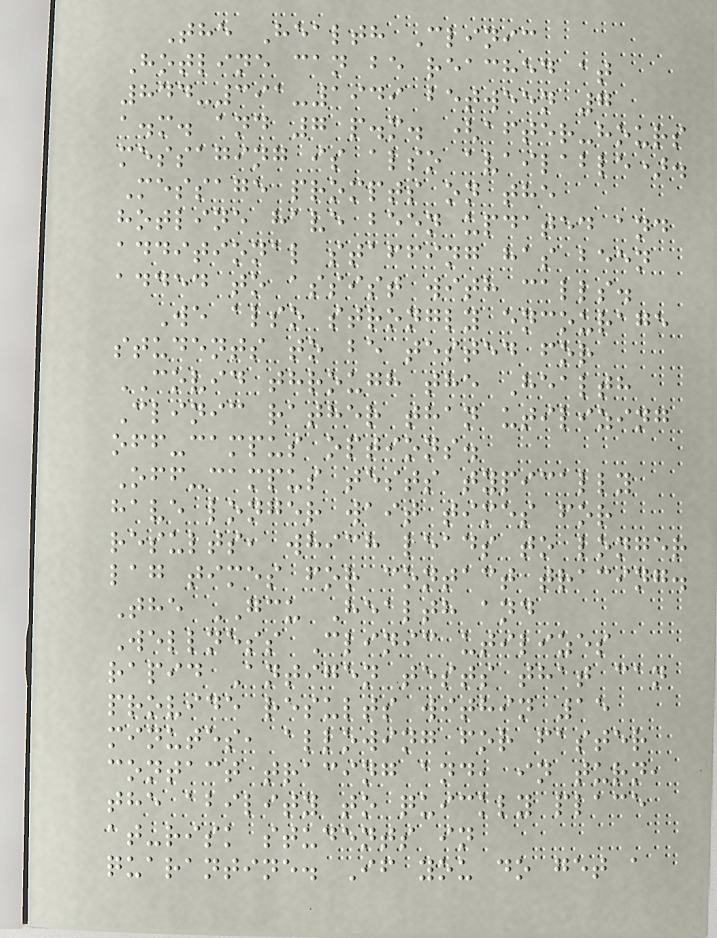The Health Clinic
Hotline can be reached at
844-391-1949 between 7
a.m. and 7 p.m. (after-hours
messaging is also available).
Message prompts on the
hotline have been updated and
additional staffing has been
added to assist with calls.
We also strongly encourage
students to be tested for
COVID through the Health
Clinic rather than utilizing
off-campus options.
Off-campus tests typically
have longer wait times for
results, which leads to longer
lag times for contact tracing.
The GCU Health and
Wellness Clinic utilizes
rapid Antigen tests that can
provide results within 15
minutes, allowing for faster
contact tracing and, in turn,
the ability to quickly place
at-risk students in
quarantine. If you do get a
